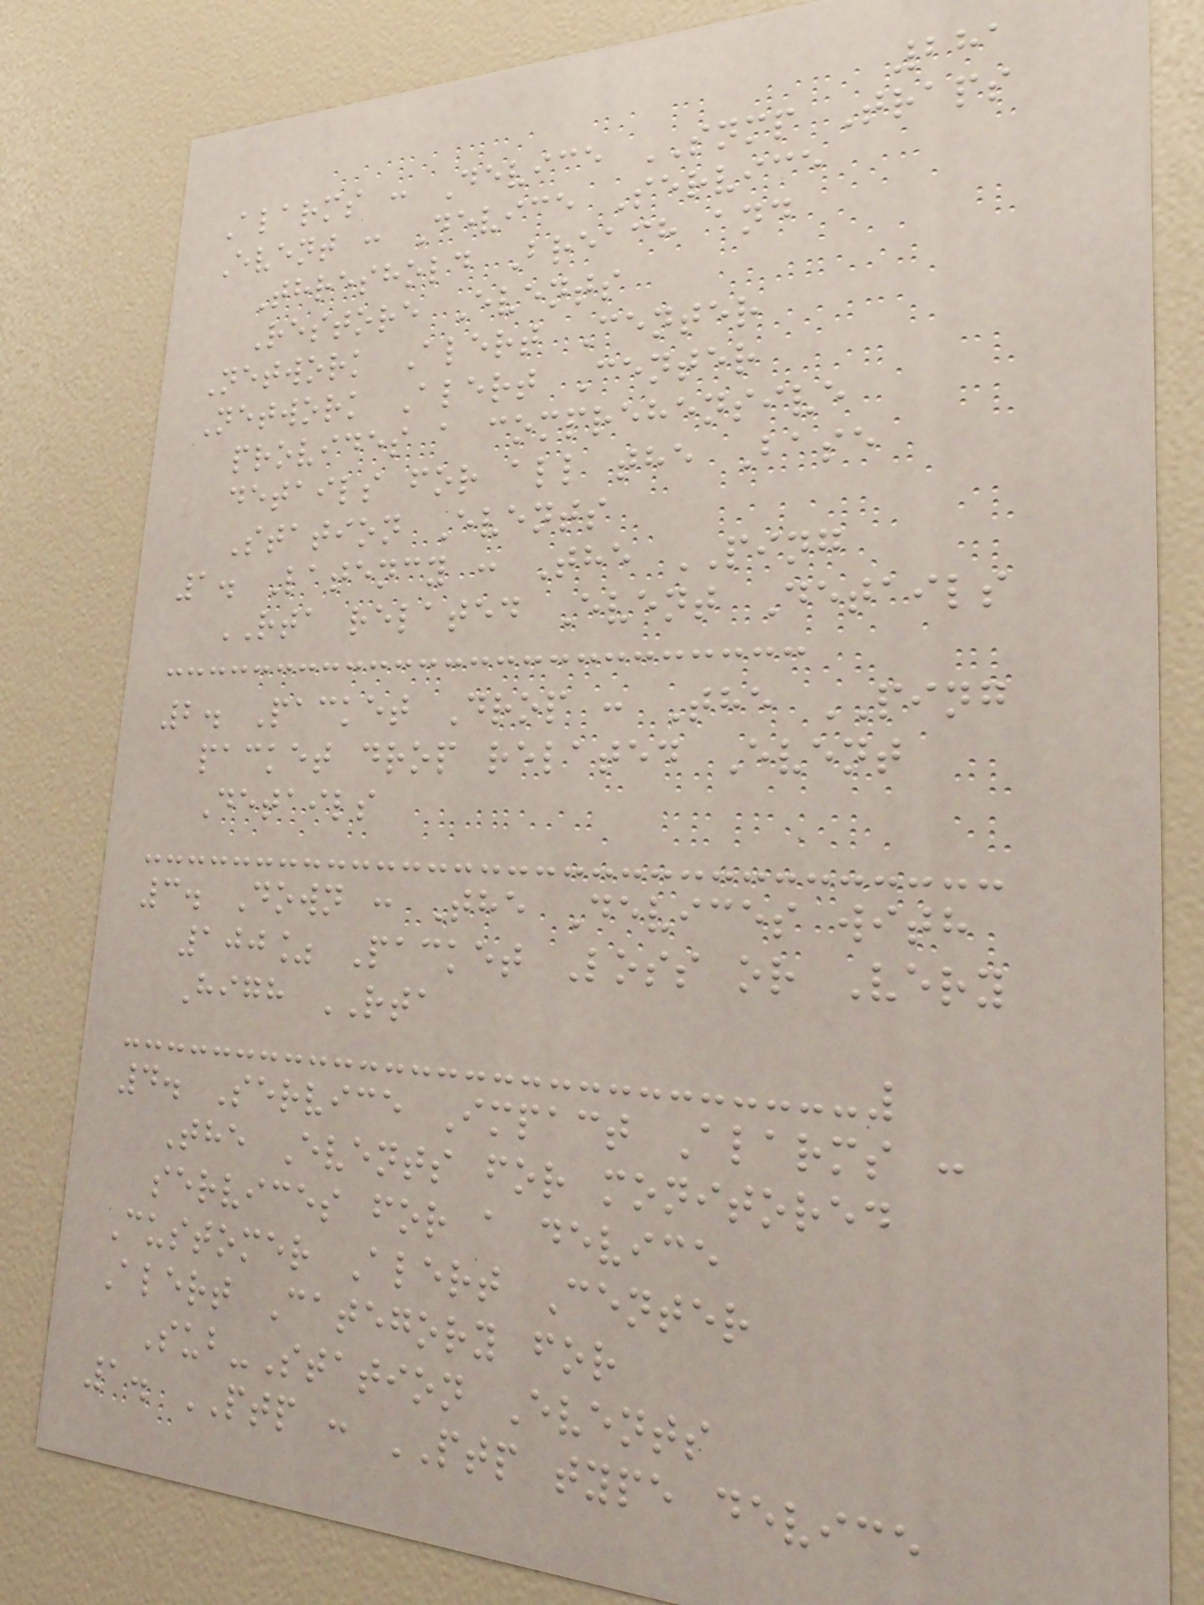281
Alarms : Device SNMP Traps
Event : Device Service
Threshold Breach and
Restore Events
Network Alert Center
Network Alert Center
provides a comprehensive
details for all the Base
Station Events
1. Latency : The PING
RTA related Event Details
2. Packet Drop : The PING
packet drop related Event
Details
3. Down : The Devices with
100% Packet Loss or Very
High RTA
4. Service Impact Alarms :
The Events for monitored
services for a device
Customer Alert Center
Alert Category for
Sub-Station Events
1. PTP : PTP type device
